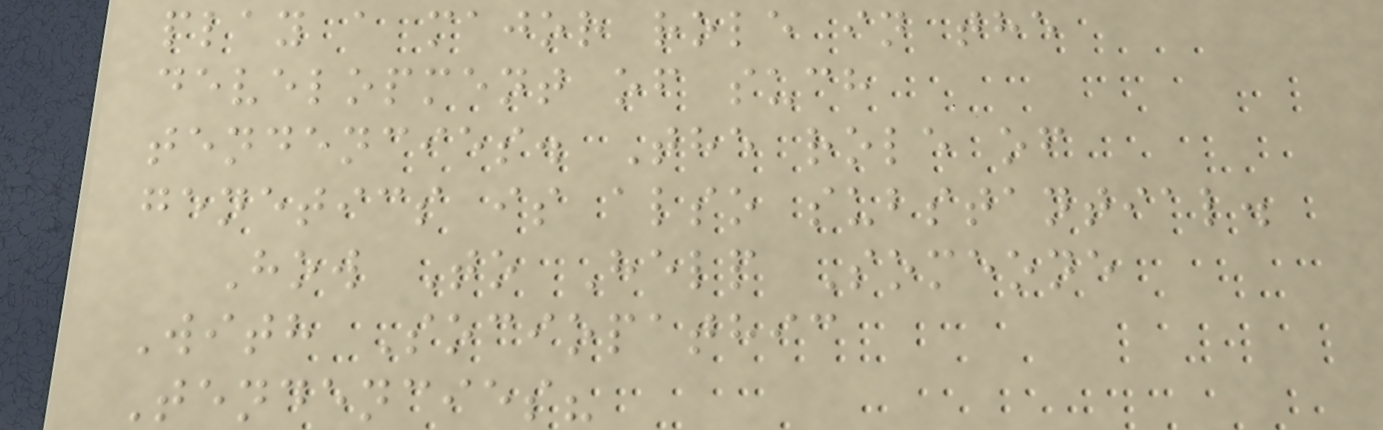play a major role in the
development of such
tendencies. The role of
genetics is also substantial.
How To Help Someone
With Sociopathic
Tendencies?
